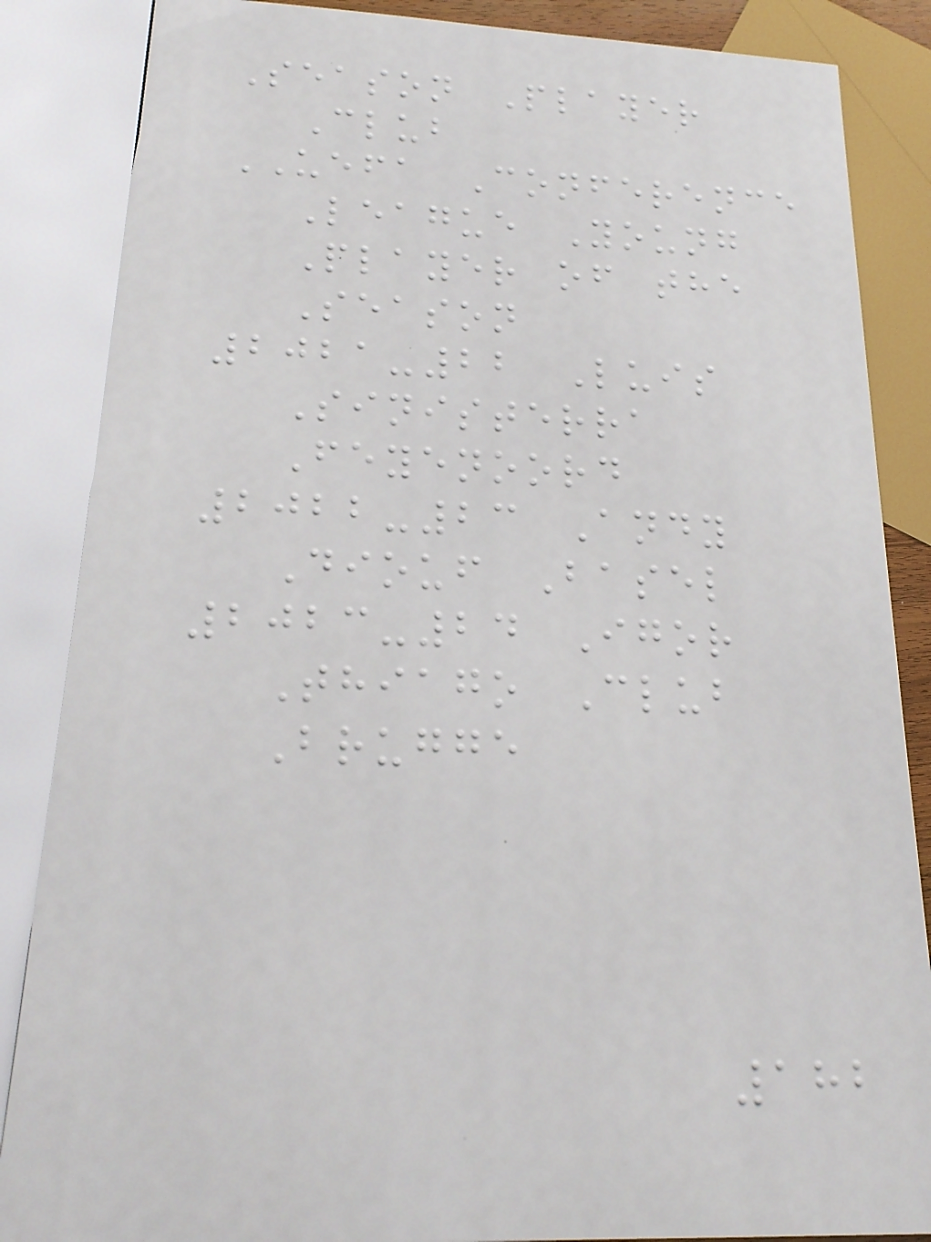Season Player
Club
UEFA Conference
League Young
Player of the
Season
2021-22 Luis
Sinisterra
Feyenoord
2022-23 Andy
Diouf Basel
2023-24 Igor
Thiago Club
Brugge
182
